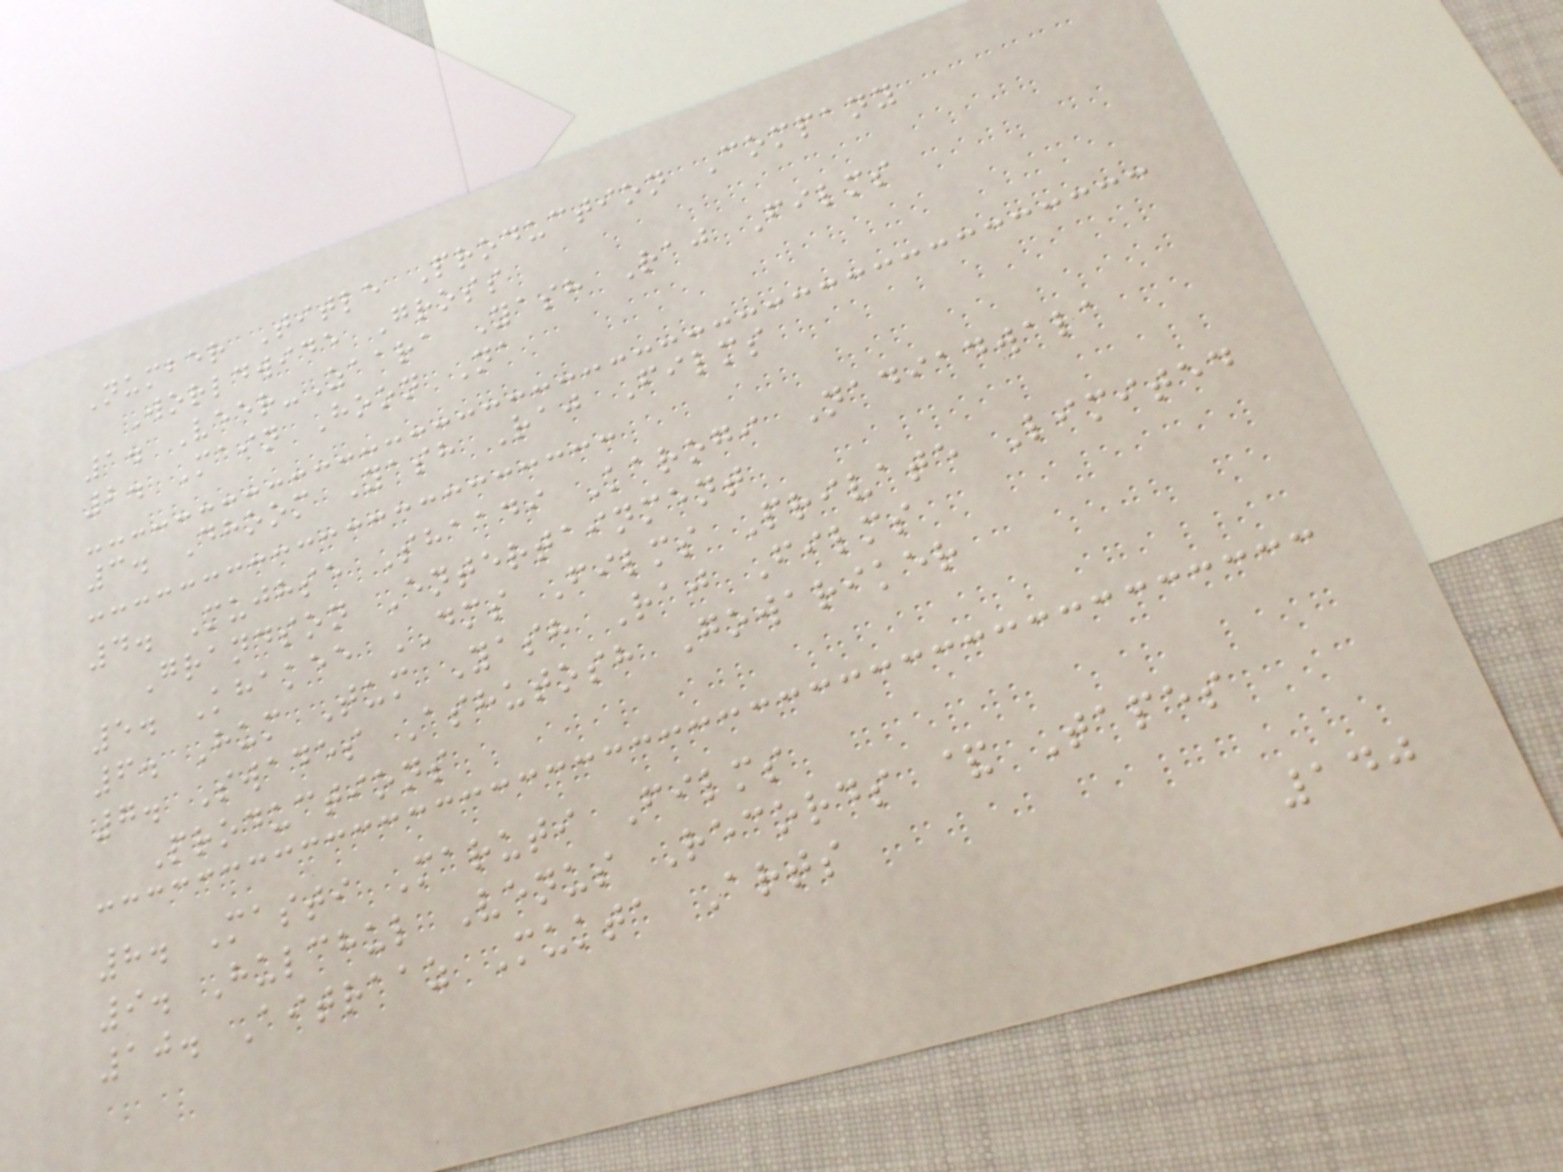Number Title Production Company
Worldwide Gross
1. Veer-Zaara Yash Raj Films
2. Main Hoon Na
3. Dhoom Yash Raj Films
4. Mujhse Shaadi Karogi Nadiadwala
Grandson Entertainment
5. Khakee DMS Films Private Limited
6. Hum Tum Yash Raj Films
7. Swades Ashutosh Gowariker
Productions
8. Masti Maruti Films
9. Hulchul Venus Records & Tapes
10. Aitraaz Mukta Arts
140
